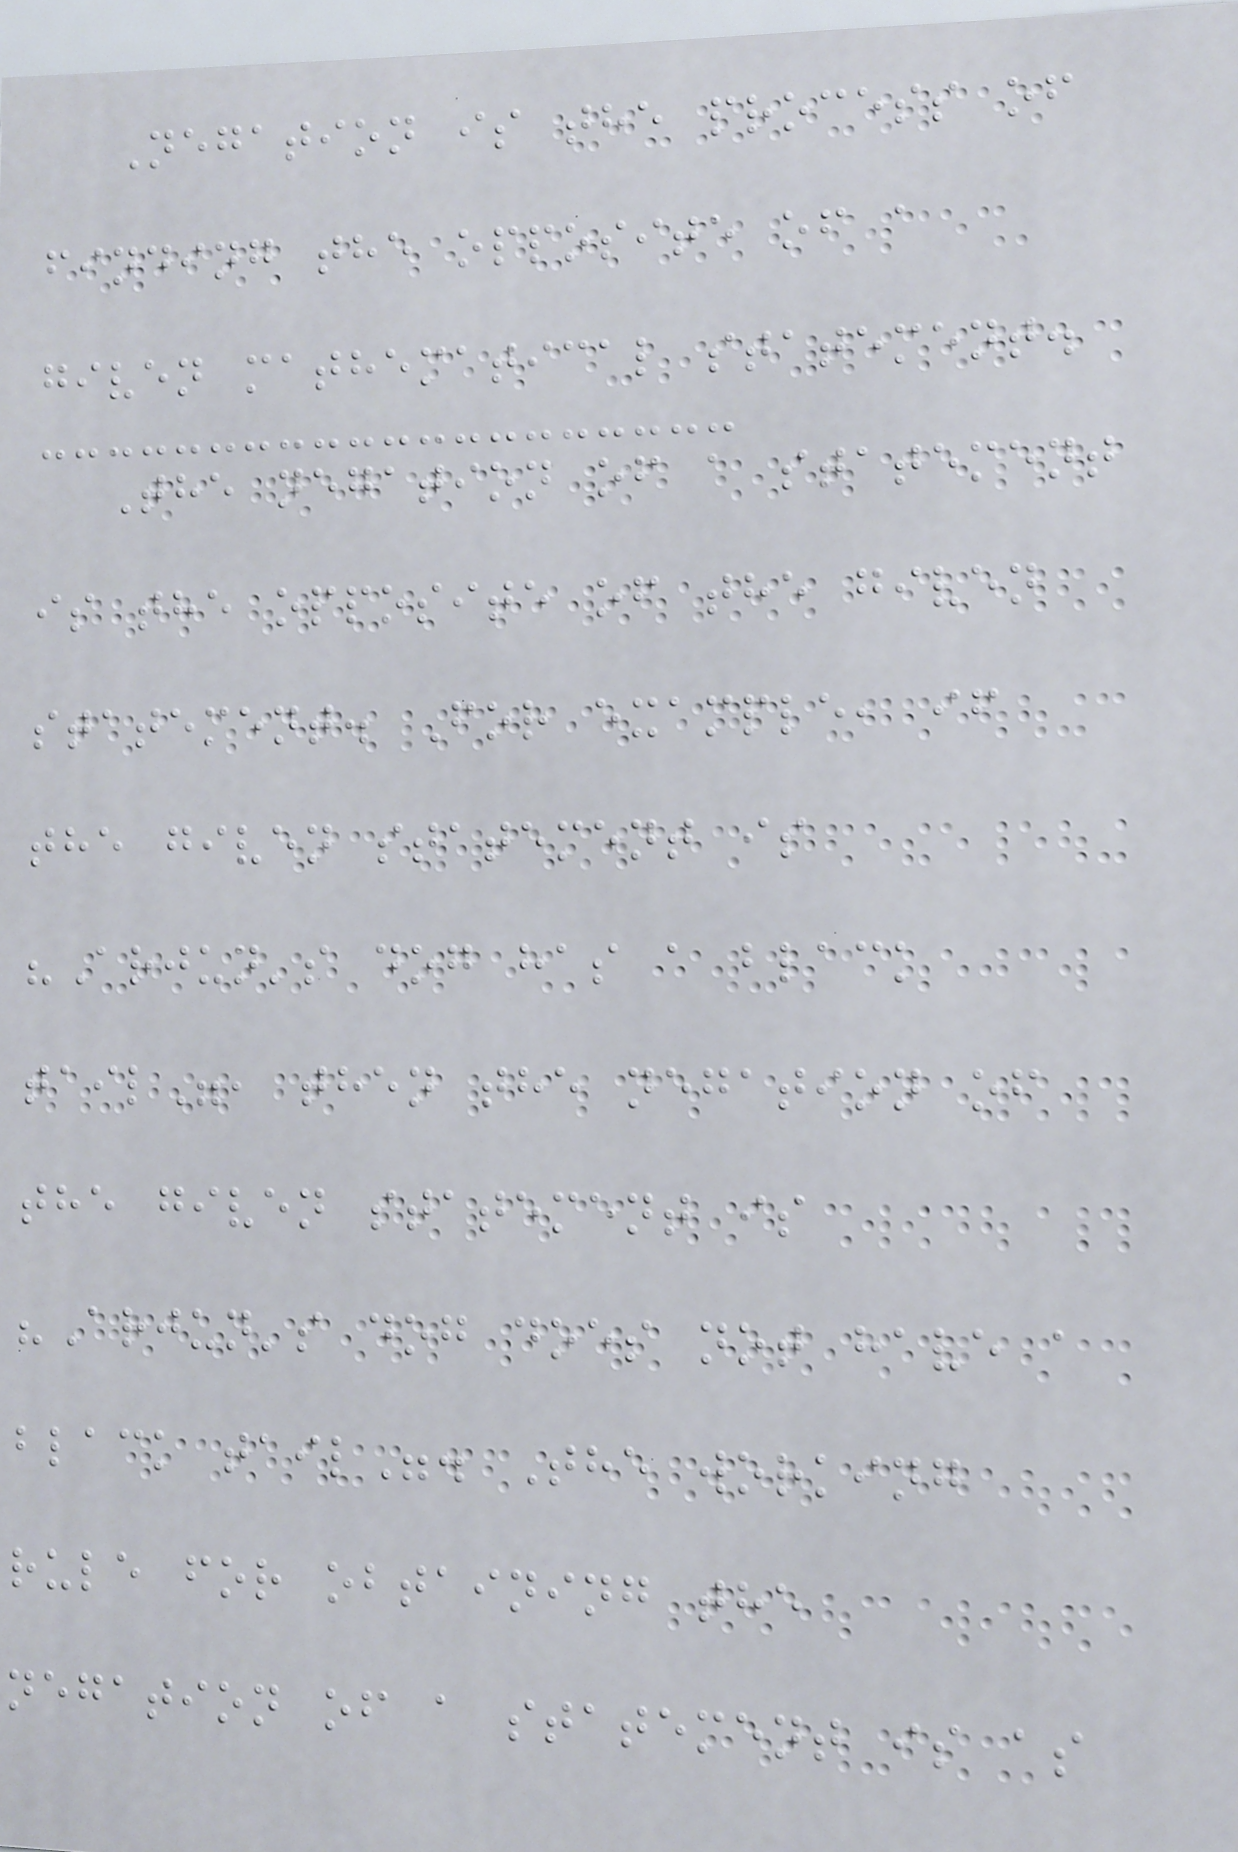Negation is the process of
finding the opposite of a
given mathematical statement.
The negation of a statement
is the opposite of the given
statement. For example, if
the given statement is
"Arjun's dog has a black
tail", then the negation of
the given statement is
"Arjun's dog does not have a
black tail". The working
rule for obtaining the
negation of a statement is as
